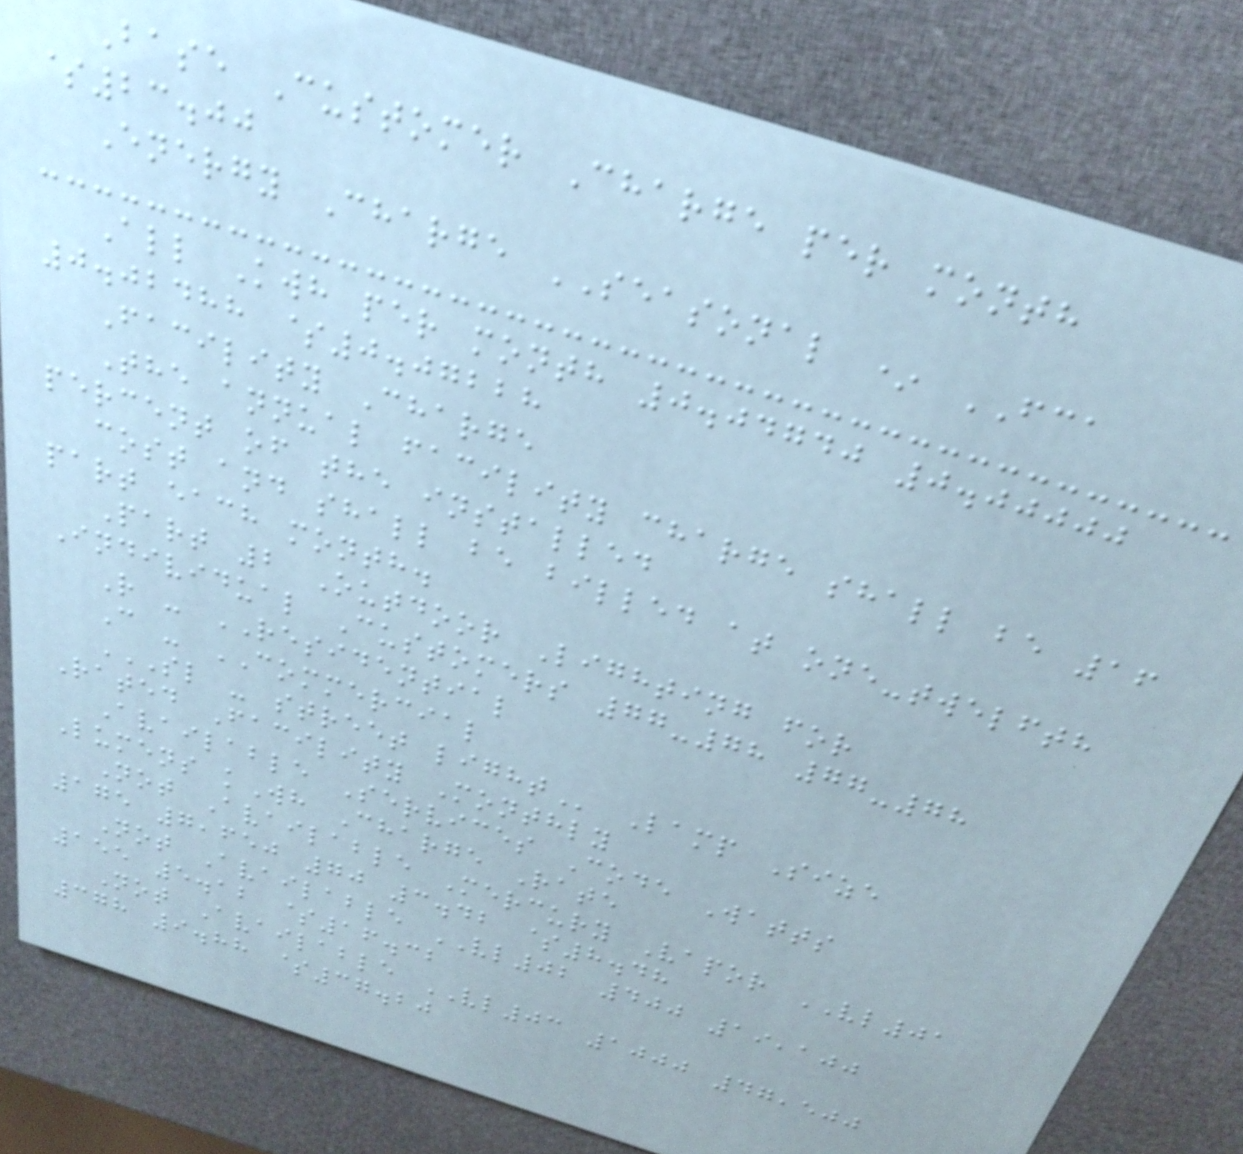Base Customer Charge per month
$23.00
Energy Charge SEASONAL * FCA
All Kwh per month 0.04740 0.00000
0.02488 $0.07228
Facility Charge
The annual facility charge shall be 16
percent of the installed
cost and shall be billed at one-twelfth
part each month.
Part 2 Outdoor Lighting for
Individual Customers 77-78 77-78
R - RESIDENTIAL
C - COMMERCIAL
SL - STREET LIGHT Lamp Size
Rated Facility Monthly
Available Services Code Watts
Lumens kWh Charge Rate
Not Available Mercury Vapor VL01
175 7,650 70 3.42 $8.48
Not Available VL02 400 19,100
155 5.12 $16.32
Not Available VL03 1000 47,500
378 9.88 $37.20
